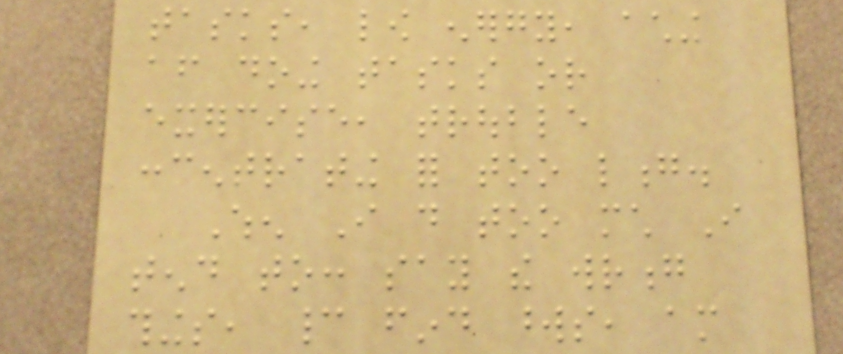tasks, low energy, aching
after doing tasks or
exercise, trouble
concentrating for too long.
When I do too much I
tend to: say the wrong
things, cannot find words, am
